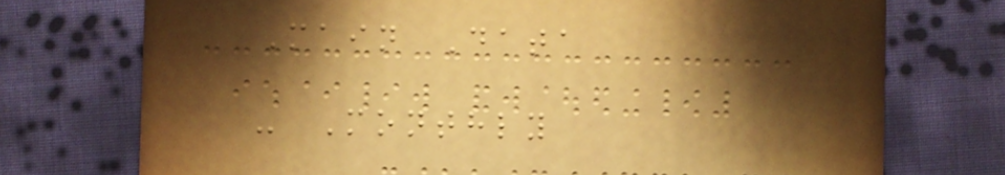Main Data
- Monthly
